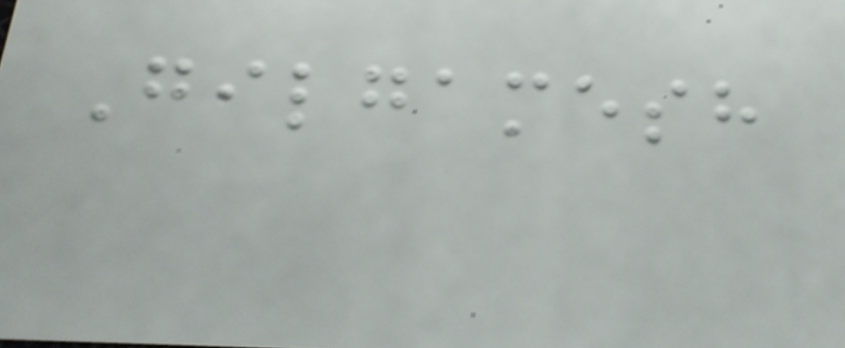Gilgamesh
